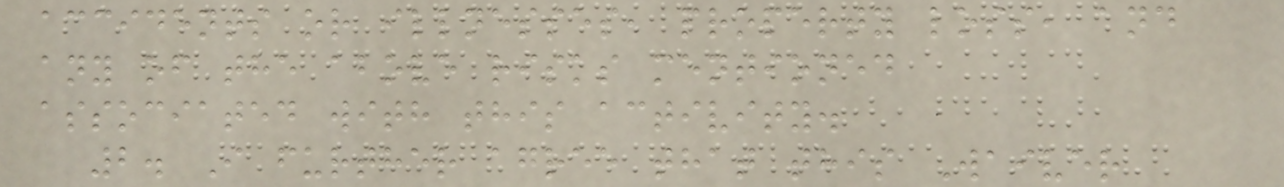accidents or illnesses, property loss, and
any of the above risks mentioned
associated with this activity.
2. I further agree that this Waiver
